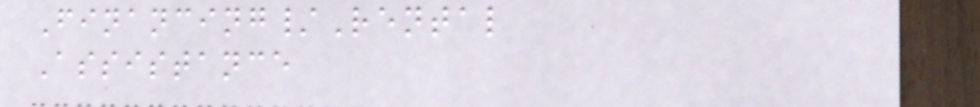Financing/Rental
Assistance
